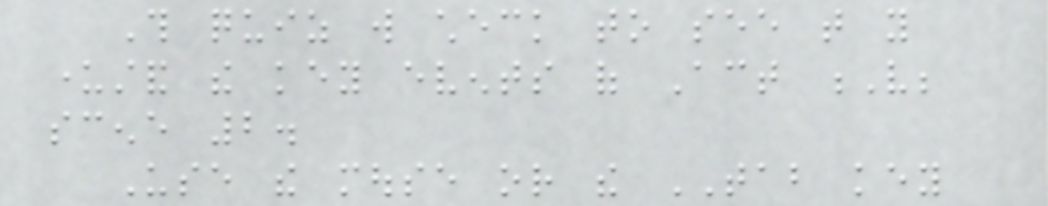This quiz will check to see that you
understand the key events of Act V;
scene 2.
Use the mouse or the TAB key
